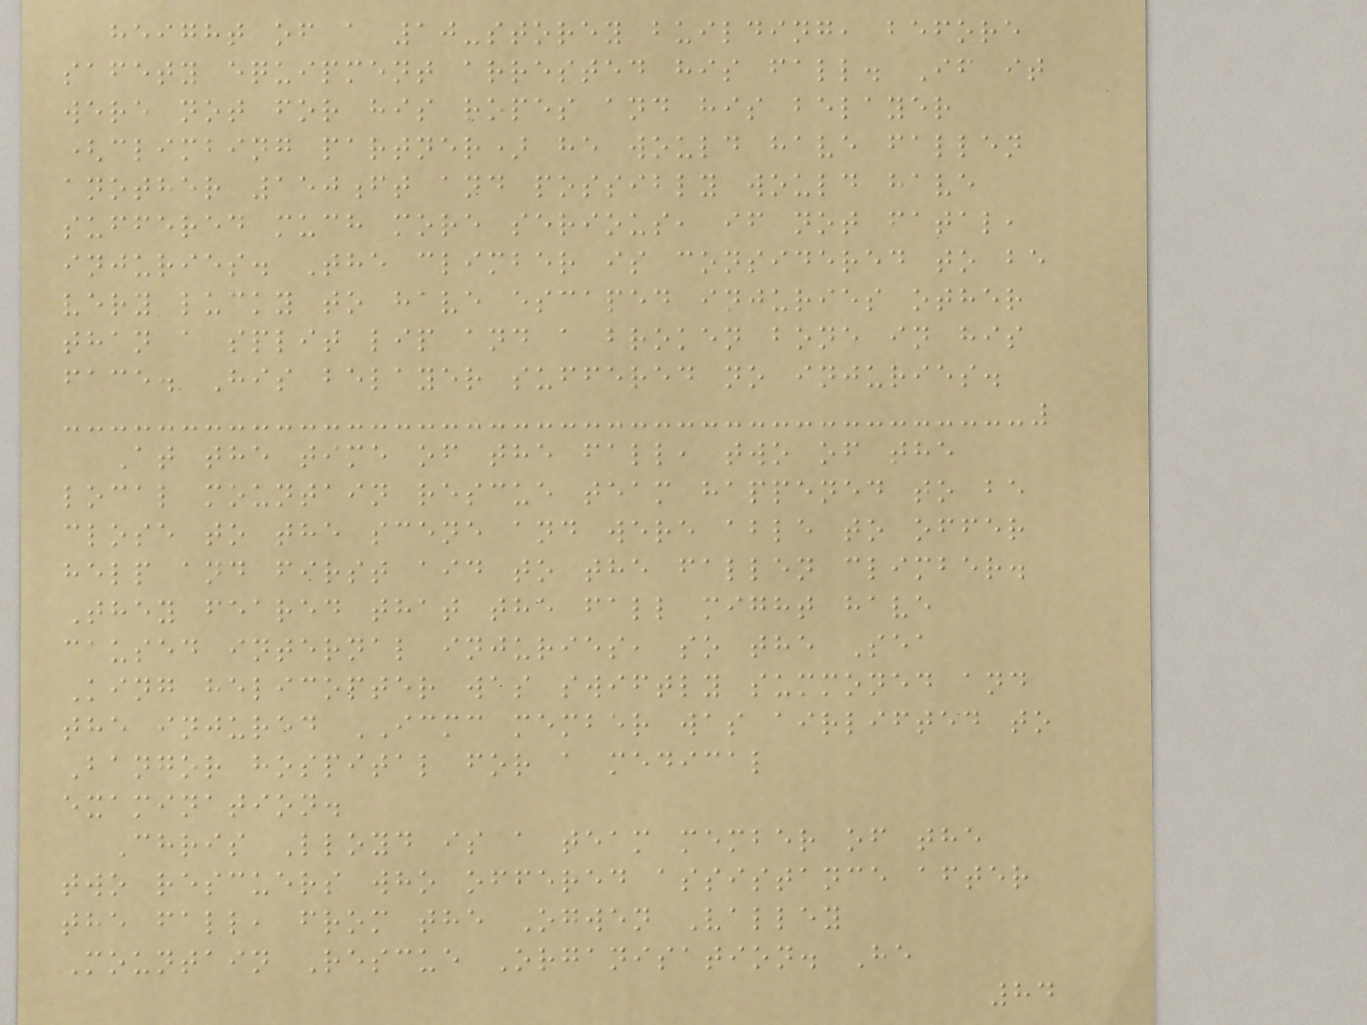height of a 10-storey building, before
safety equipment arrested his fall. If it
were not for his ropes and his belayer
(climbing partner) he would have fallen
another 150ft and possibly would have
suffered much more serious, if not fatal,
injuries. The climber is considered to be
very lucky to have escaped injuries other
than a split lip and a broken bone in his
face. His belayer suffered no injuries.
At the time of the fall, two of the
local mountain rescue team happened to be
close to the scene and were able to offer
help and first aid to the fallen climber.
They feared that the fall might have
caused internal injuries, so the Sea
King helicopter was swiftly summoned and
the injured ICMC member was airlifted to
Bangor hospital for a medical
examination.
Chris Lloyd is a team member of the
two rescuers who offered assistance after
the fall, from the Ogwen Valley
Mountain Rescue Organisation. He
84
